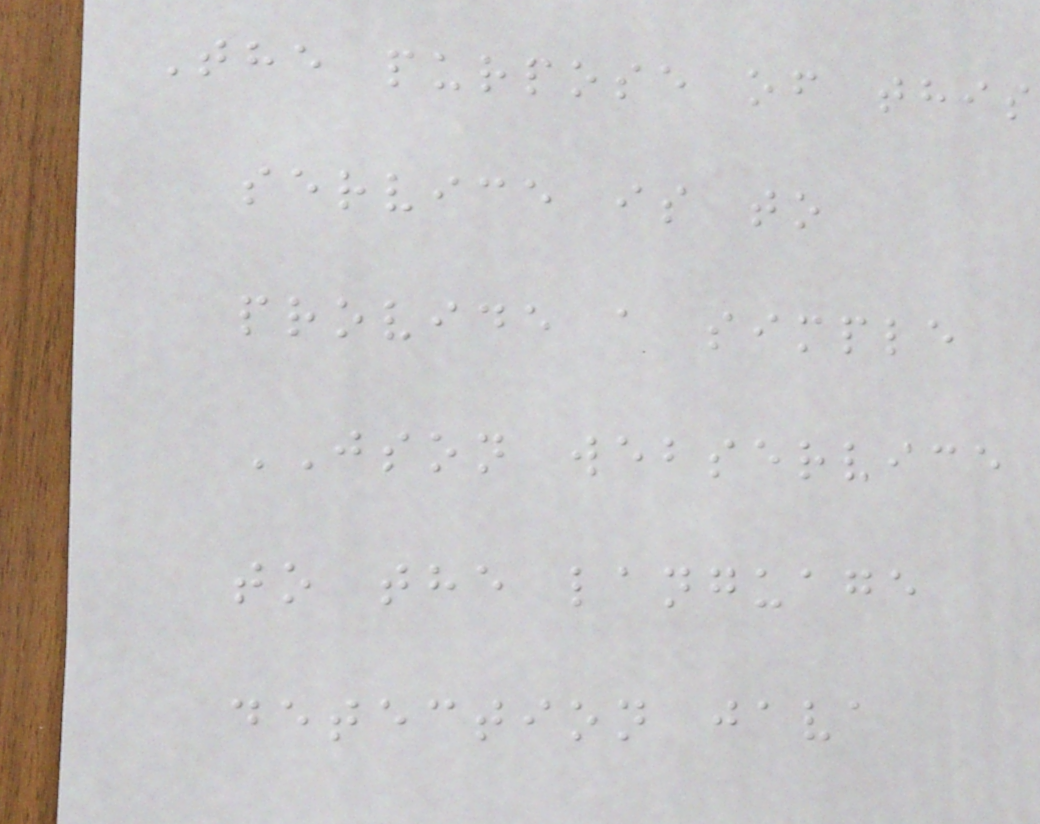The purpose of this
service is to
provide a simple
JSON webservice
to the language
detection java
